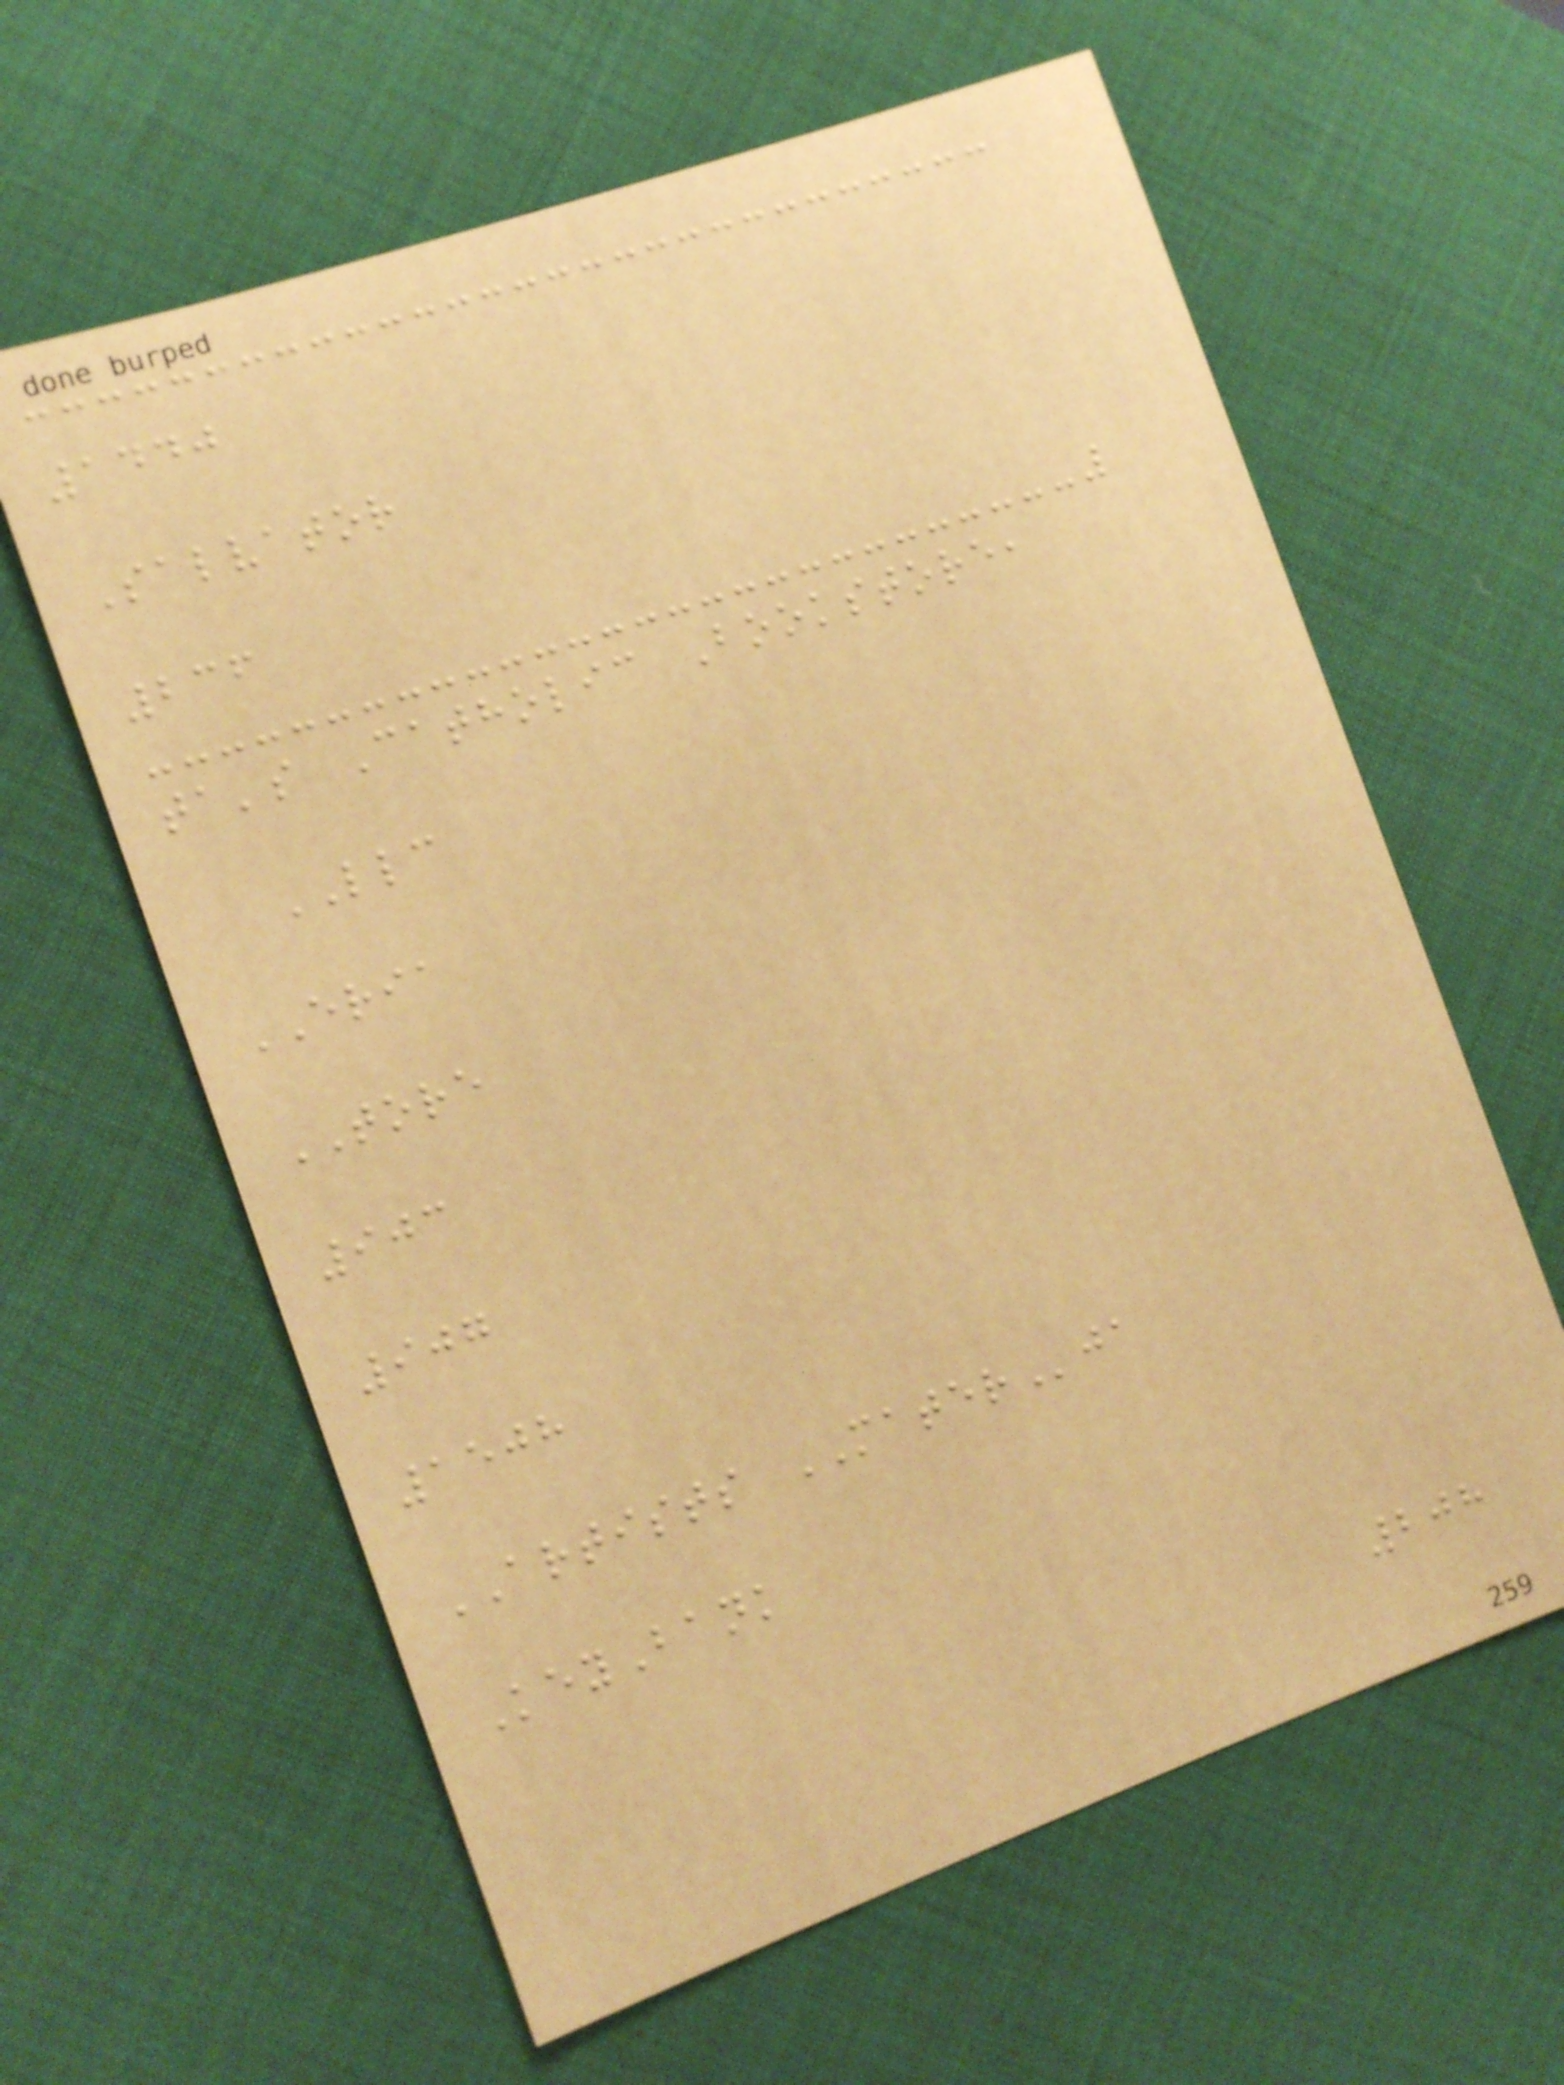1440
Salvator
236
ta's Catholic Bookstore,
LLC
ERIA
TORE
903
907
1508
ARTISTS MATERja
KeyBank
208
